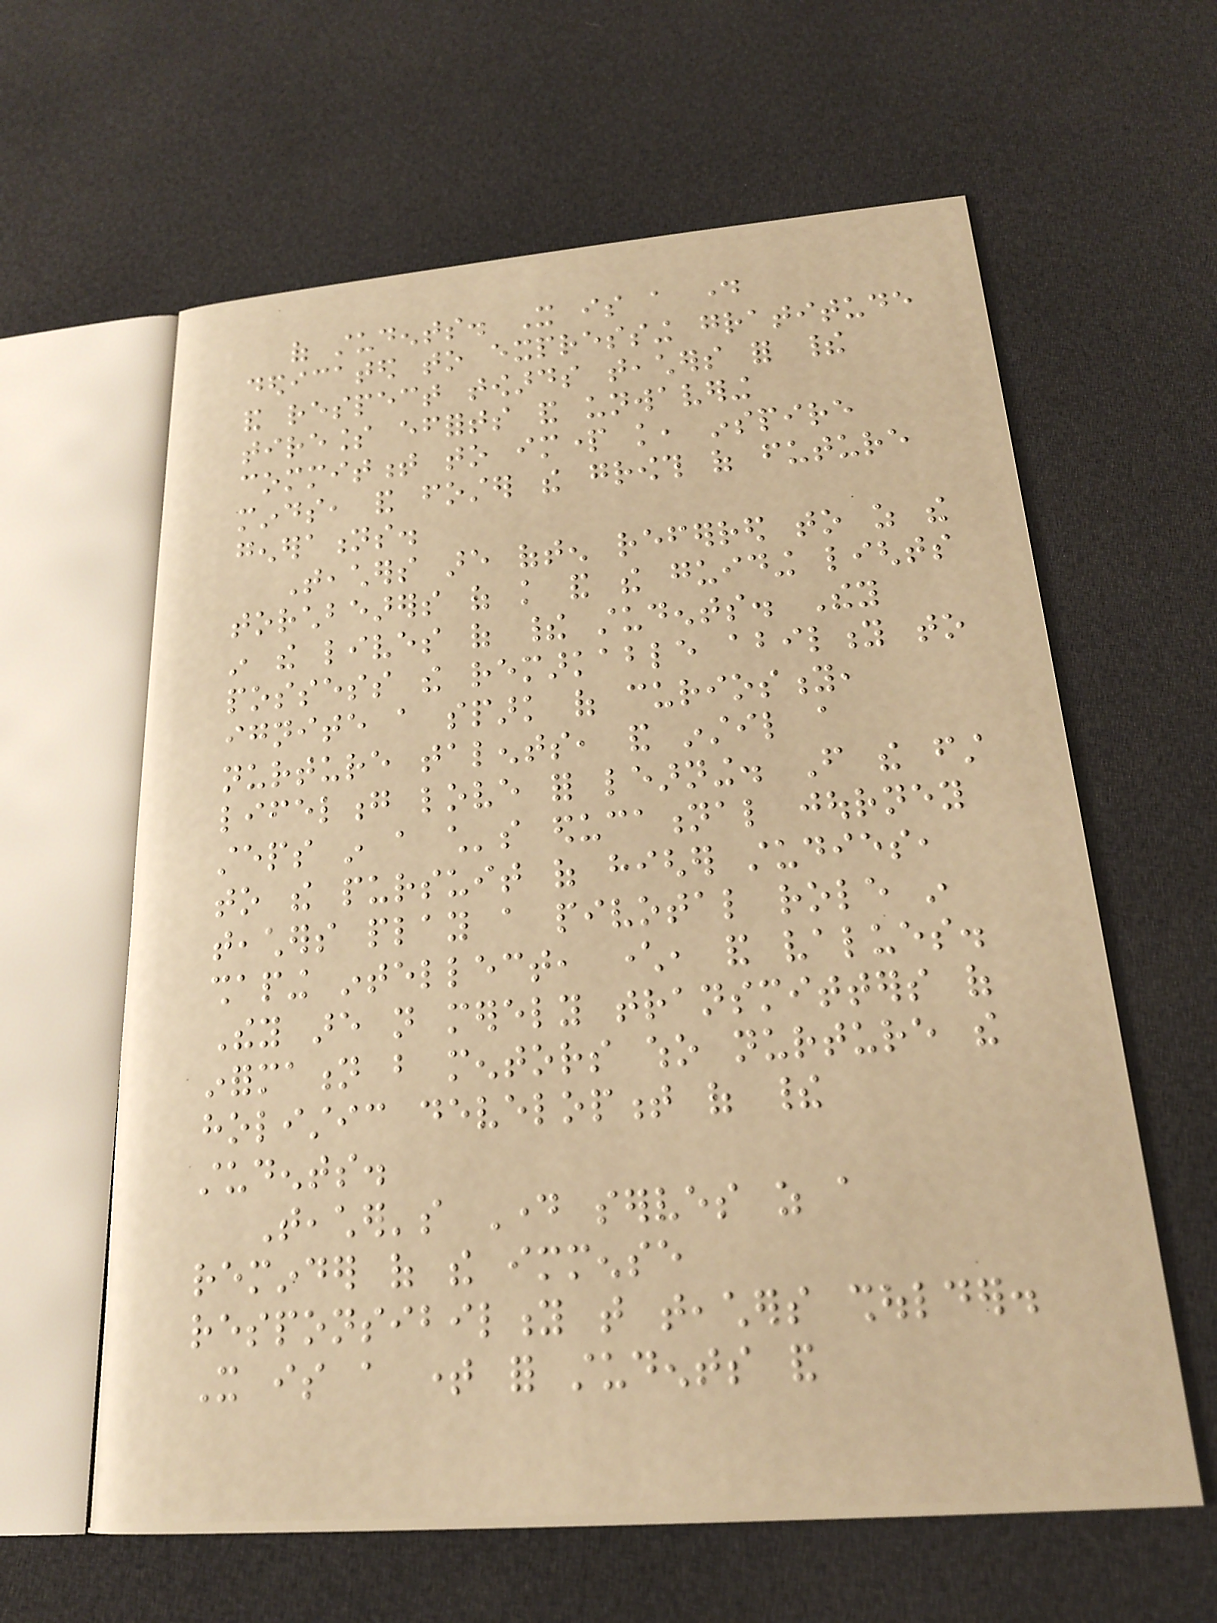of students. It is a day
dedicated to expressing gratitude
and respect towards teachers for their
tireless efforts and unwavering
commitment to impart knowledge, inspire
minds, and foster the growth of future
generations.
Teachers are often referred to as the
torchbearers of knowledge and the guiding lights
in the lives of their students. They
possess the remarkable ability to
ignite a spark of curiosity,
nurture talents, and instil a
lifelong love for learning. From the first
steps in a child's educational journey
to the pursuit of higher studies,
teachers play a pivotal role in
shaping intellect, character, and values.
They are not merely transmitters of
information but mentors who nurture the
holistic development of their
students.
Teacher's Day serves as a
reminder of the immense
responsibility that teachers shoulder.
It is a time for students and
